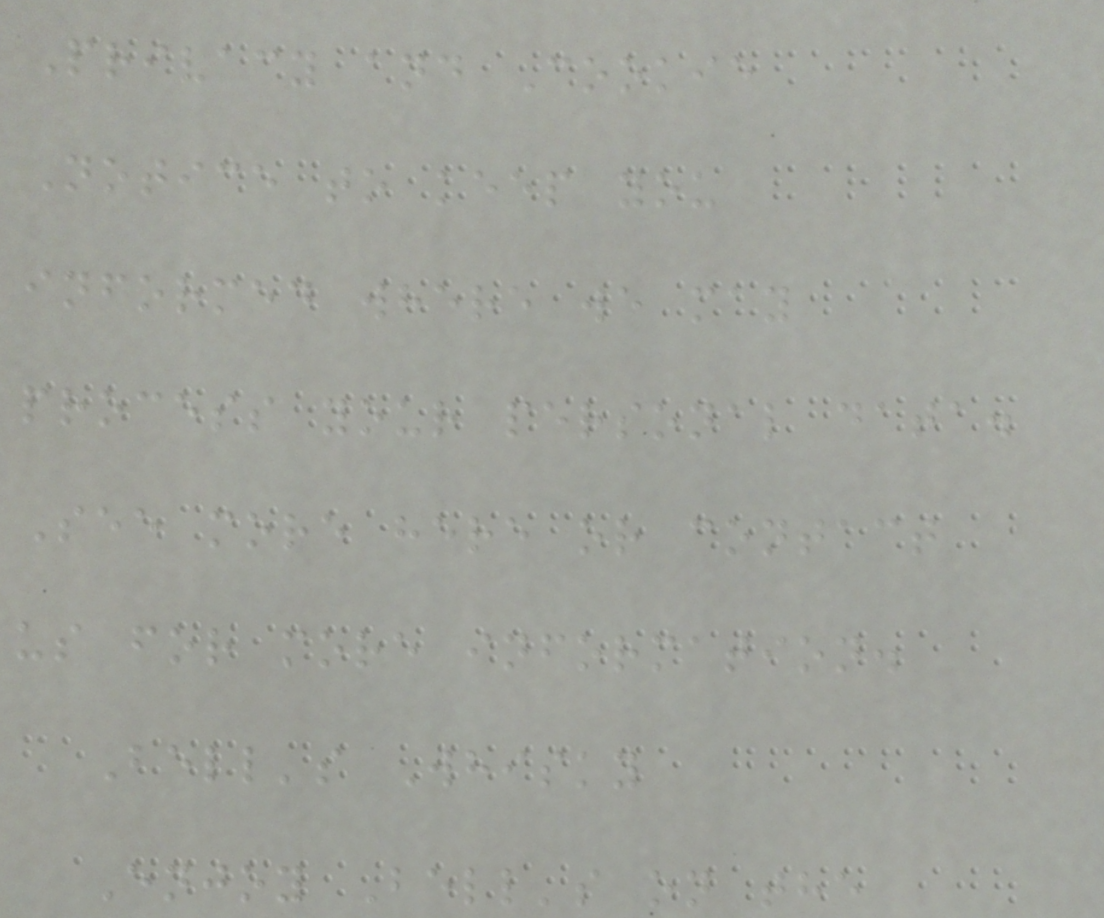Privacy and Cookie
Notice to keep you
informed where we may
process your personal data.
See more here or contact
us for more information.
Bell's Whisky
Enjoy Bell's on the
